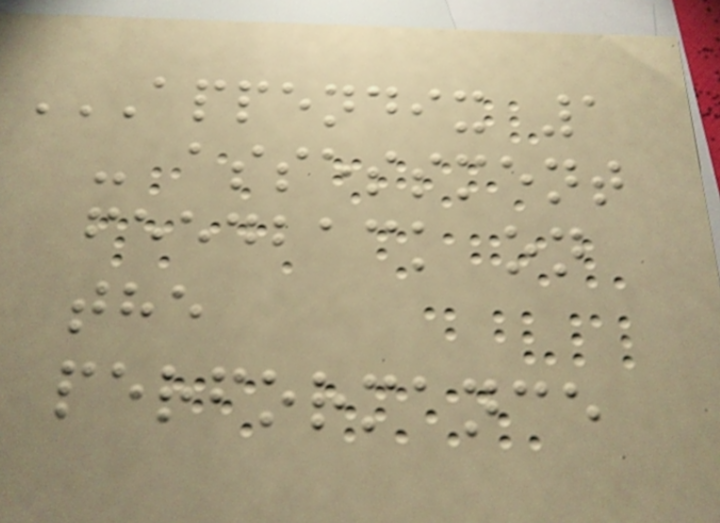APPENDIX 1
- ASSESSMENT
FEEDBACK ON
THE
PERFORMANCE
